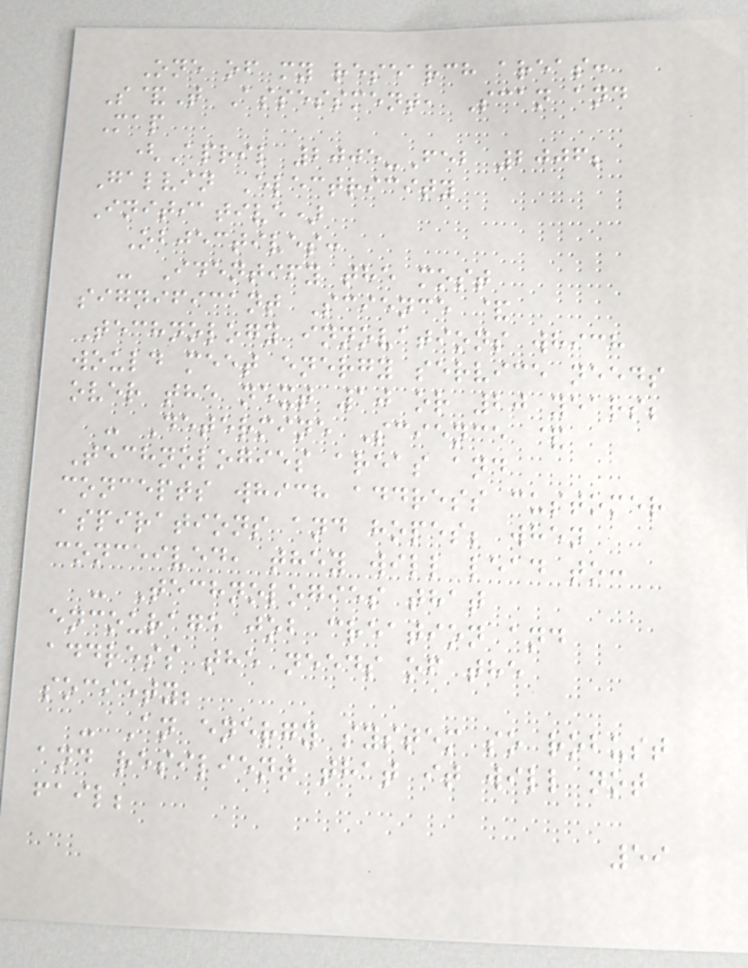One of my research areas:
S&T Assessment, Scan and
Map
(April 2005-Feb 2006;
Galvin Electricity
Initiative)
Objectives:
- Identify the most
significant Science &
Technology innovations which
would meet energy service needs
over the next 10 or 20 years;
- Determine Science &
Technologies areas and
concepts which address customer
aspirations and hopes; when
conceived, they will lead to:
- Technologies that
encourage job creation and
address the needs of the
society;
- An energy system so robust
and resilient that it will not
fail;
59
